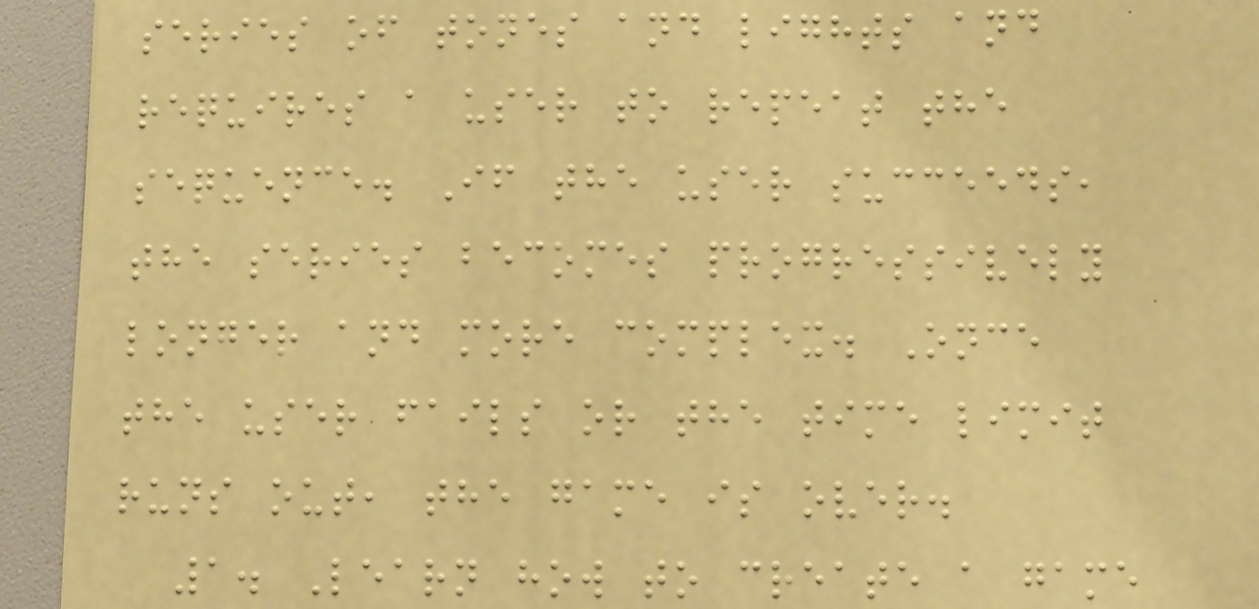series of tones and lights and
requires a user to repeat the
sequence. If the user succeeds,
the series becomes progressively
longer and more complex. Once
the user fails or the time limit
runs out, the game is over.
1. Learn how to create a game
